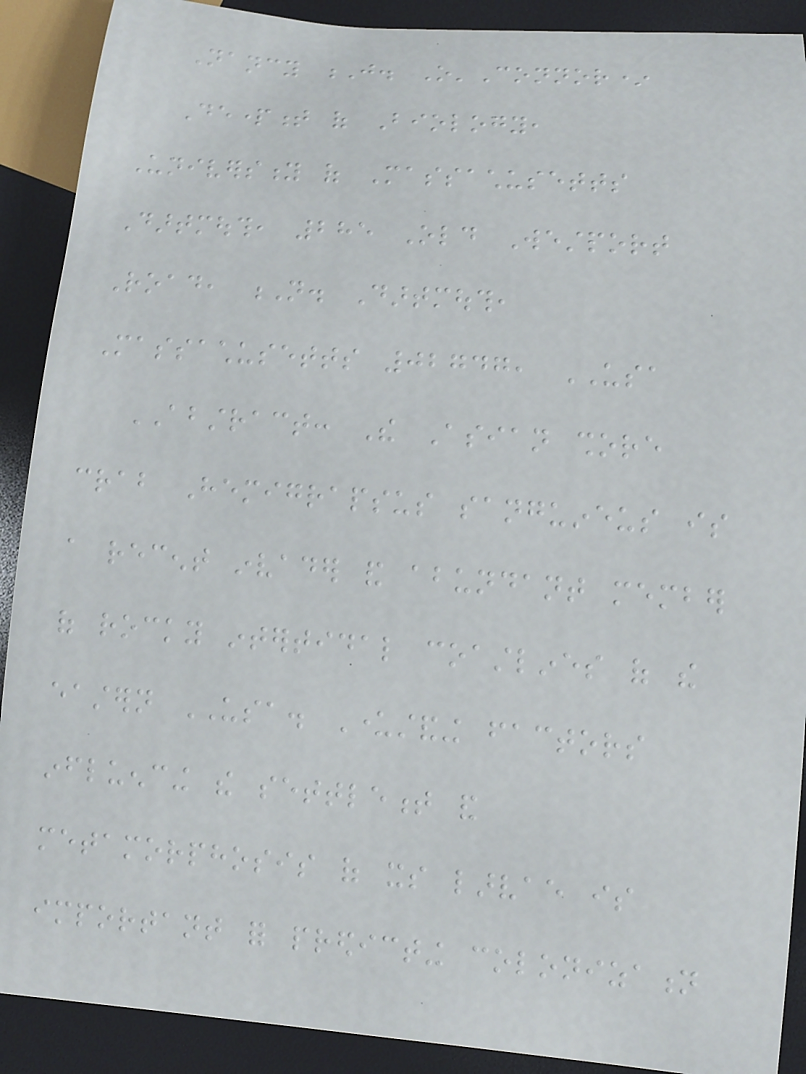Nancy J. O'Connor*
Department of Biology,
University of Massachusetts
Dartmouth, 285 Old Westport
Road, N. Dartmouth,
Massachusetts 02747, USA
ABSTRACT: The Asian shore
crab Hemigrapsus sanguineus is
a recent invader and abundant member
of rocky intertidal coastlines of the
eastern USA. Understanding factors
influencing the settlement and
metamorphosis of its larvae is
important for predicting colonization
